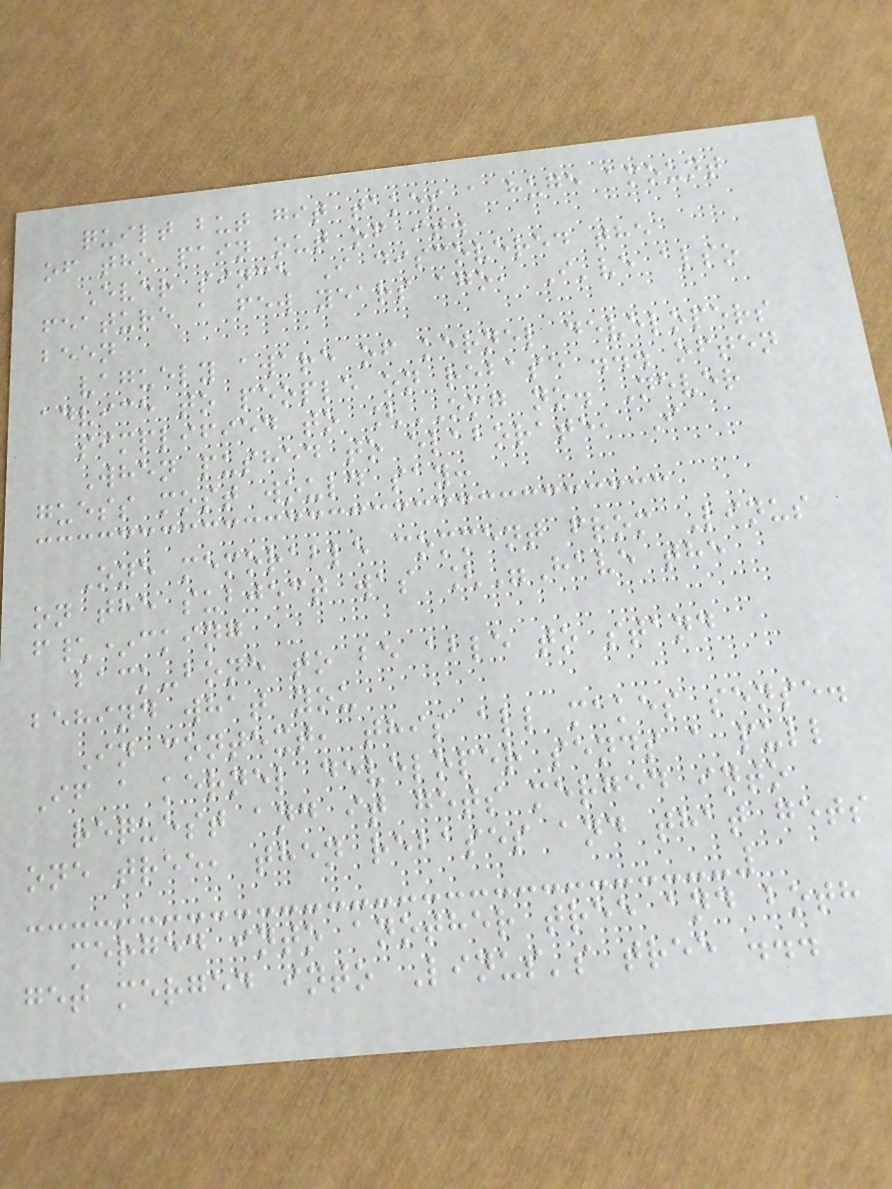quilt but git takes a huge amount
of the pain out of it.
Ever since I discovered the
feature a few years ago, I've also
been
vaguely aware of kernel developers
advice to people on rebase ... often
simplified to [OMG no. Never
When pushed to elaborate, I
guess most would say:
One memorable comment from Linus
on the subject was ["Have the
f\*cking
back-bone to be able to stand
behind what you
In context, this all makes sense.
If a kernel developer sends a pull
request and it gets merged into
one tree, then rebases and that gets
merged into another tree and both
get merged into Linus's tree ...
